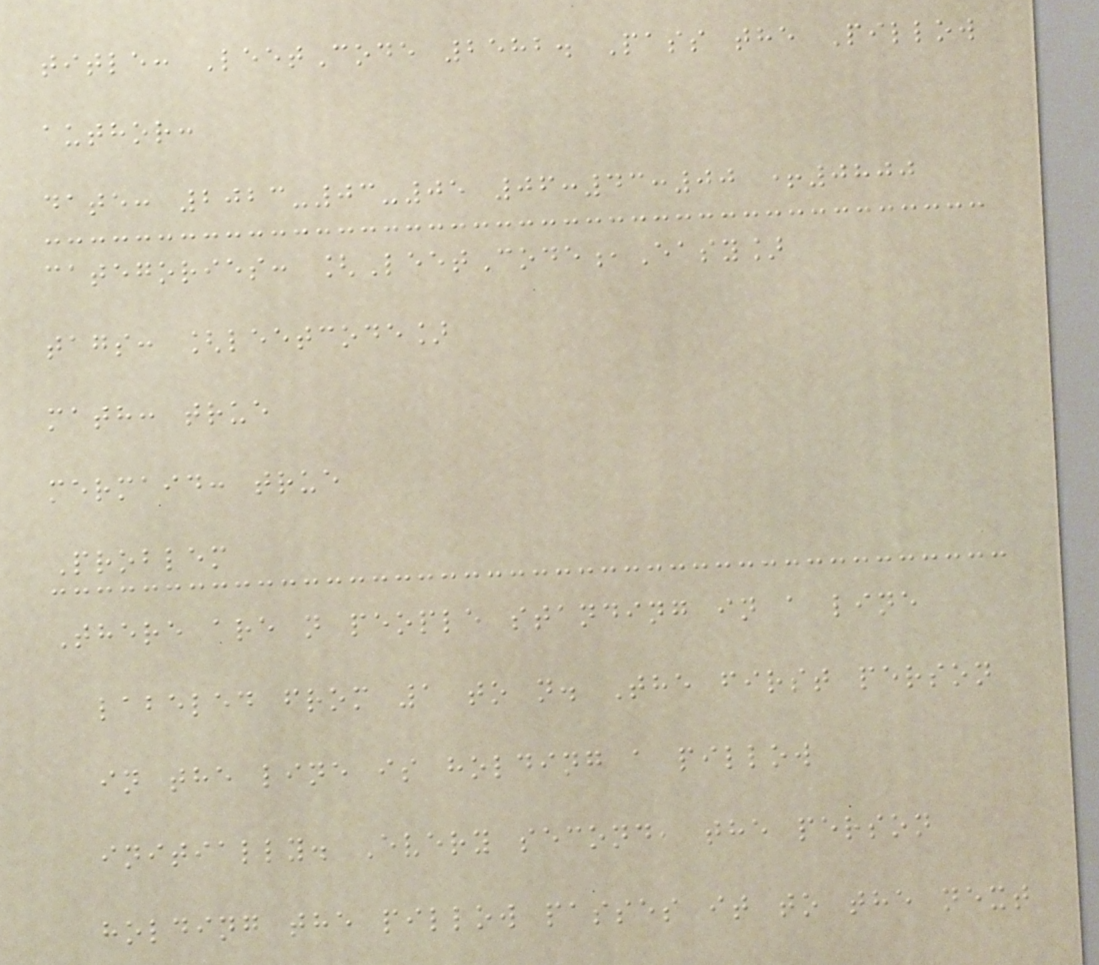title: LeetCode 2582. Pass the Pillow
author:
date: 2023-03-05 06:43:00 +0800
categories: [LeetCode,Easy]
tags: [leetcode]
math: true
mermaid: true
Problem
There are n people standing in a line
labeled from 1 to n. The first person
in the line is holding a pillow
initially. Every second, the person
holding the pillow passes it to the next
